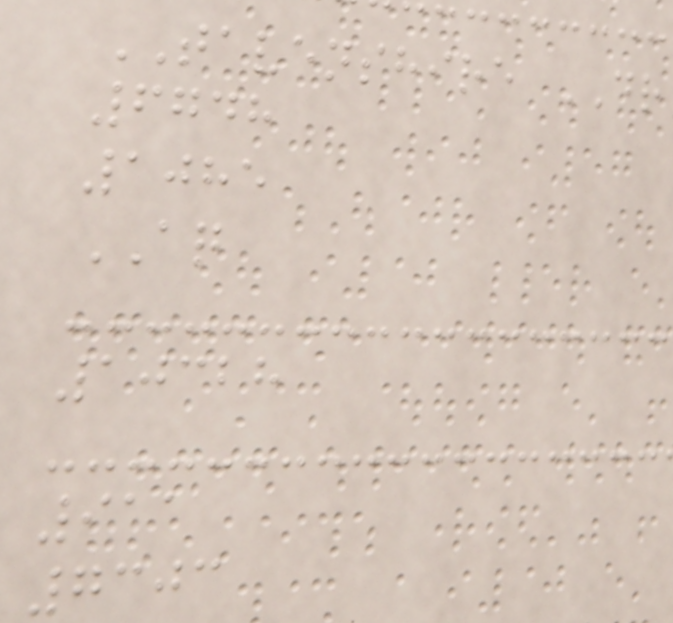TAVENSHIRE DR
6748
1085
AQ
10328
911
7303
